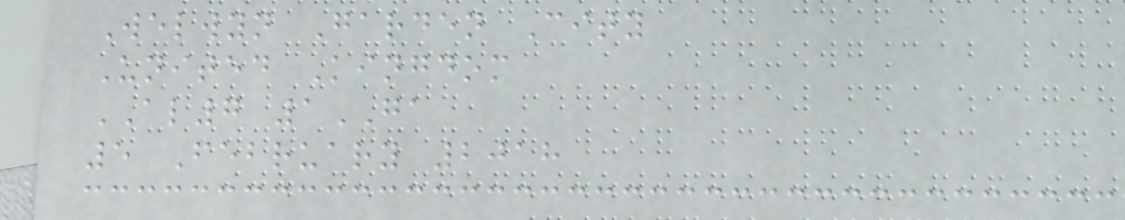Welwyn Garden City
United Kingdom
AL7 1GA
5 February 2018
